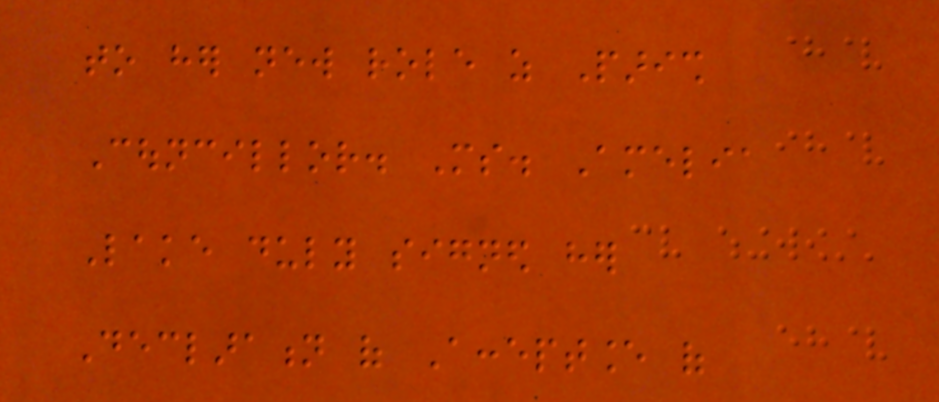to her new role as Parish
Councillor. Ms. Amelia
Lake duly signed her
Declaration of Acceptance of
